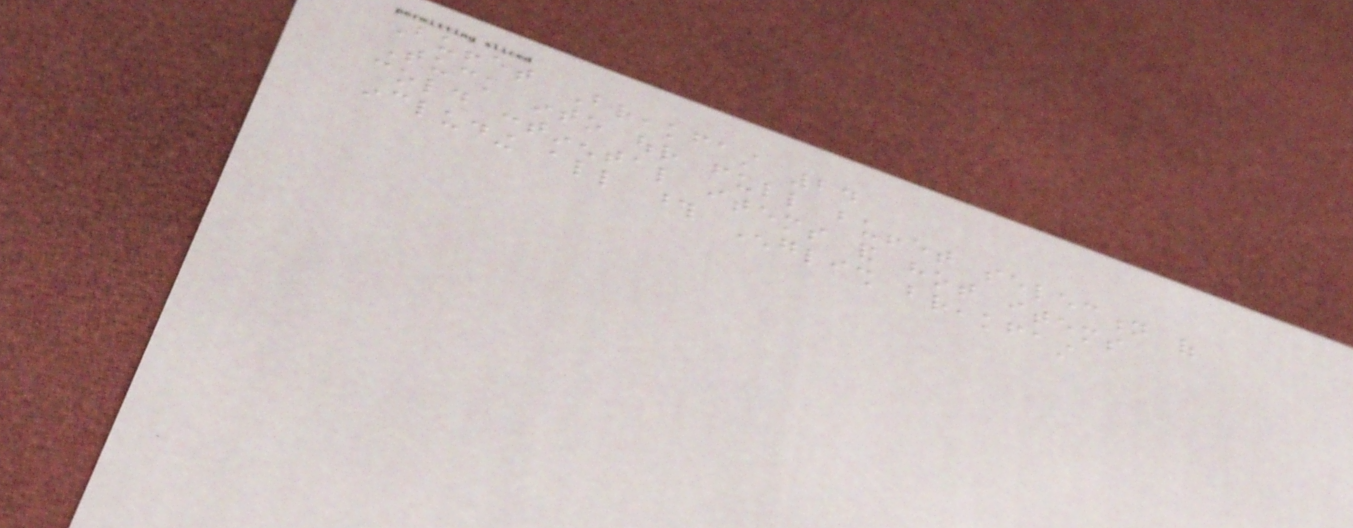Buffet Breakfast 24
Tuck into our full buffet selection of
cold continental items and hot items
including all those English breakfast
